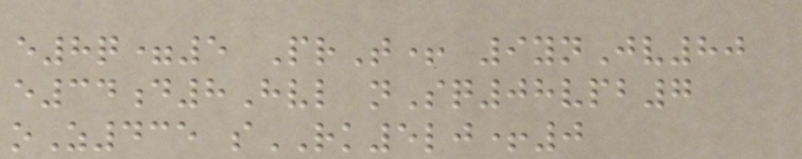e8q=5 PrT+ 9ynJv80
e34d8Hvl nSq08vpb7
oZ435 sRK5lj+0
